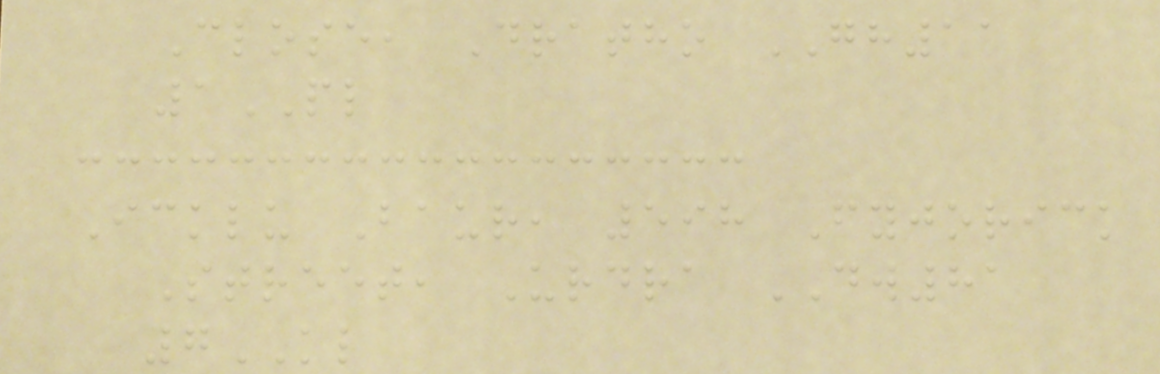Close, Dratho GH11
1PL
Icklu Baur, 598 Fyjorick
Street, Urdra DW81
7KL
